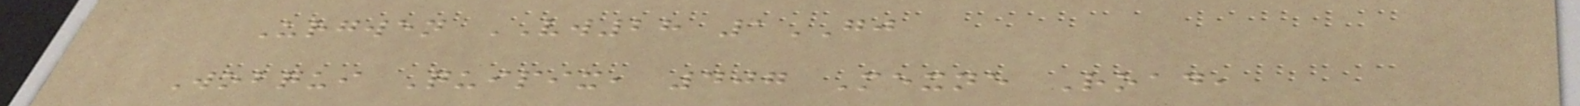Urgwen VW28 1GJ
Wobqui Quipix, 407 Mexne Road,
